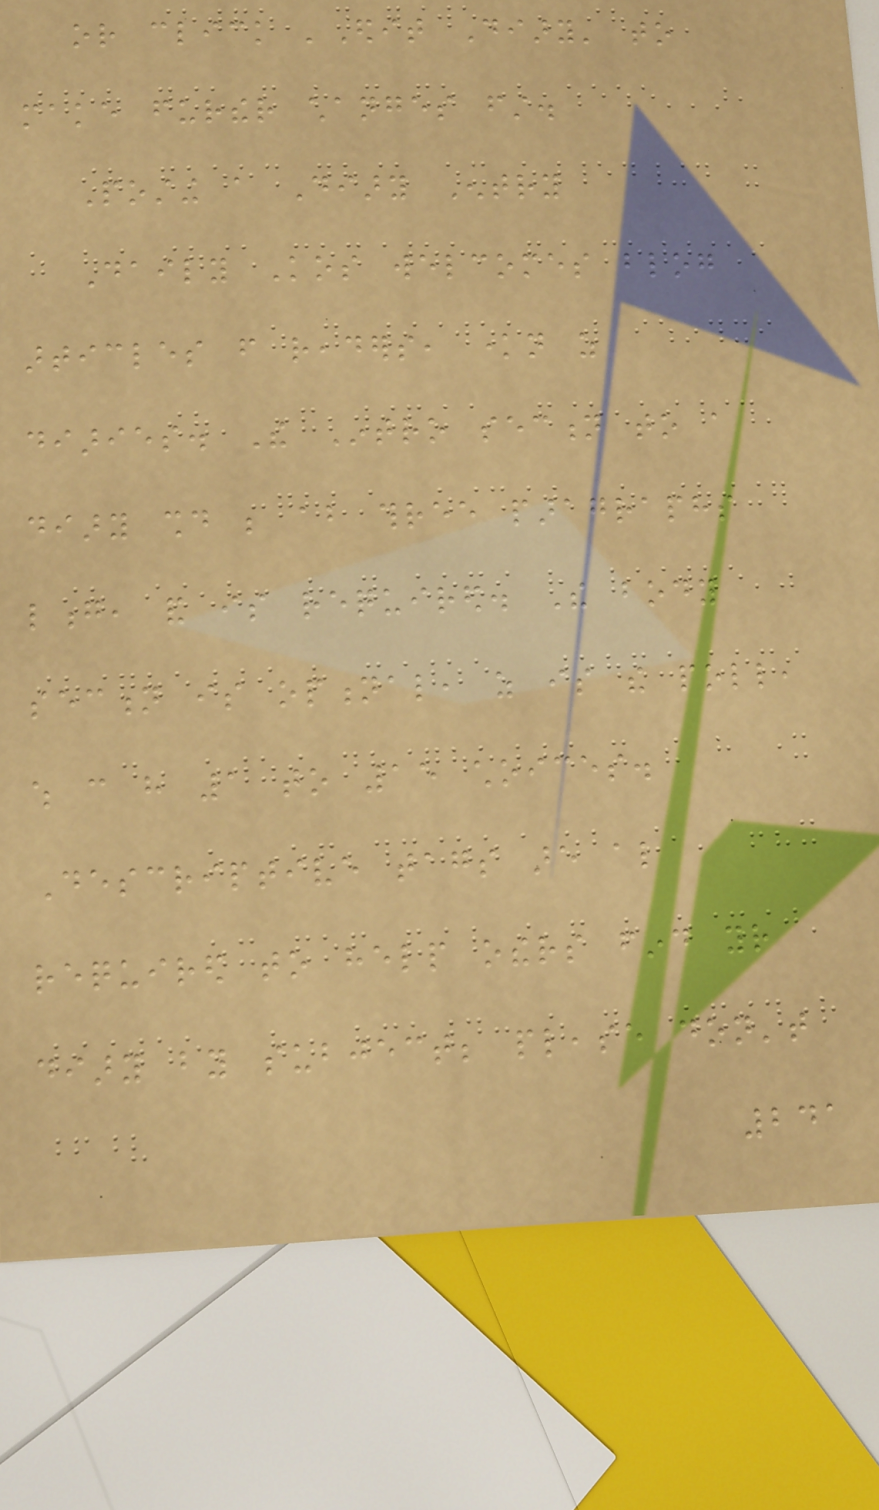or click 'Edit Diary' to
make further changes first.
Posting a Diary Entry
Daily Kos welcomes blog
articles from readers, known as
diaries. The Intro section to a
diary should be about three paragraphs
long, and is required. The body
section is optional, as is the poll,
which can have 1 to 15 choices.
Descriptive tags are also
required to help others find your
diary by subject; please don't
241
